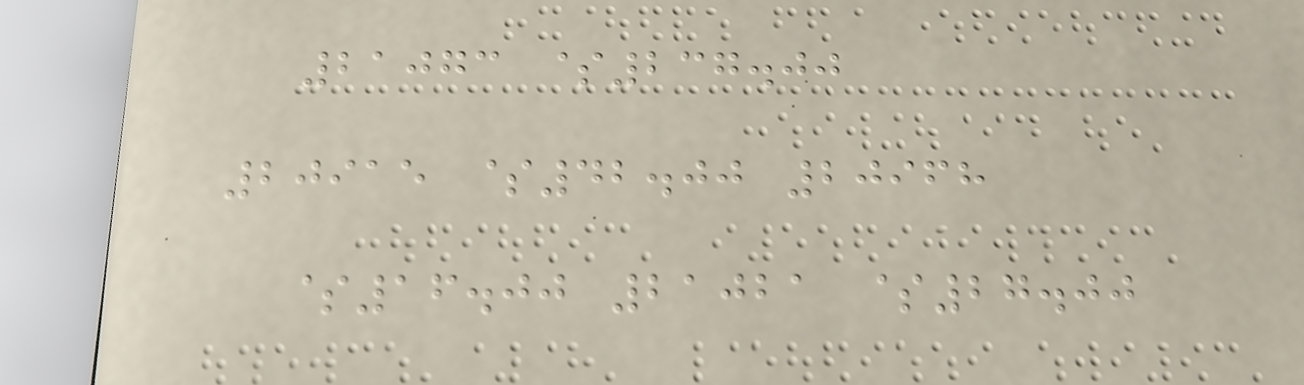21073 $237.00
20915 $42.00 20968
$16.00 21021 $27.00
